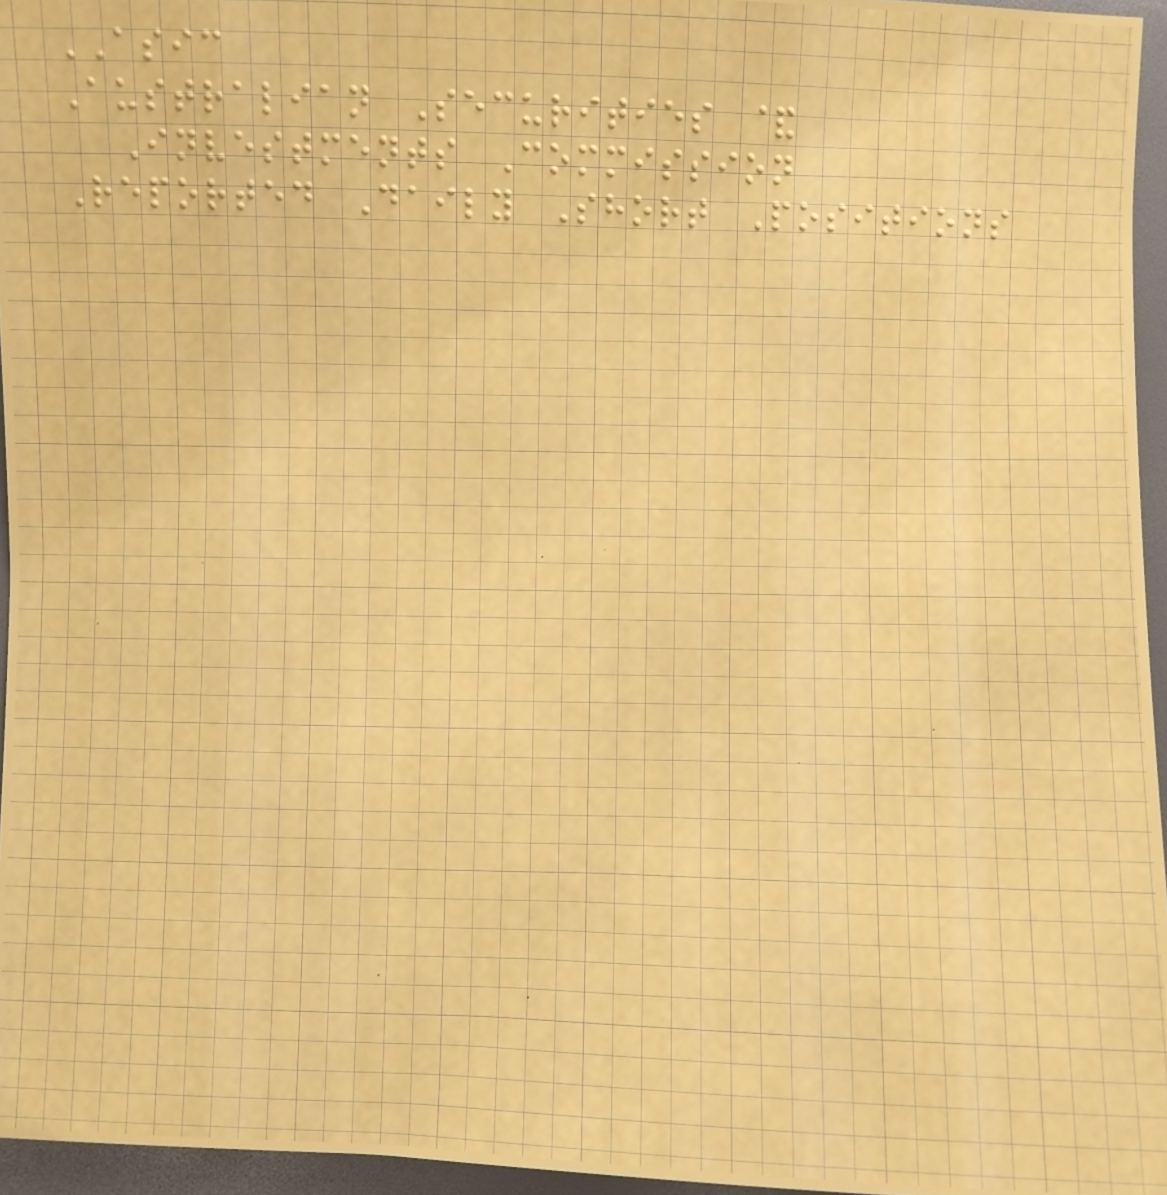ASIC
Australian Securities &
Investments Commission
Reported Daily Short Positions
